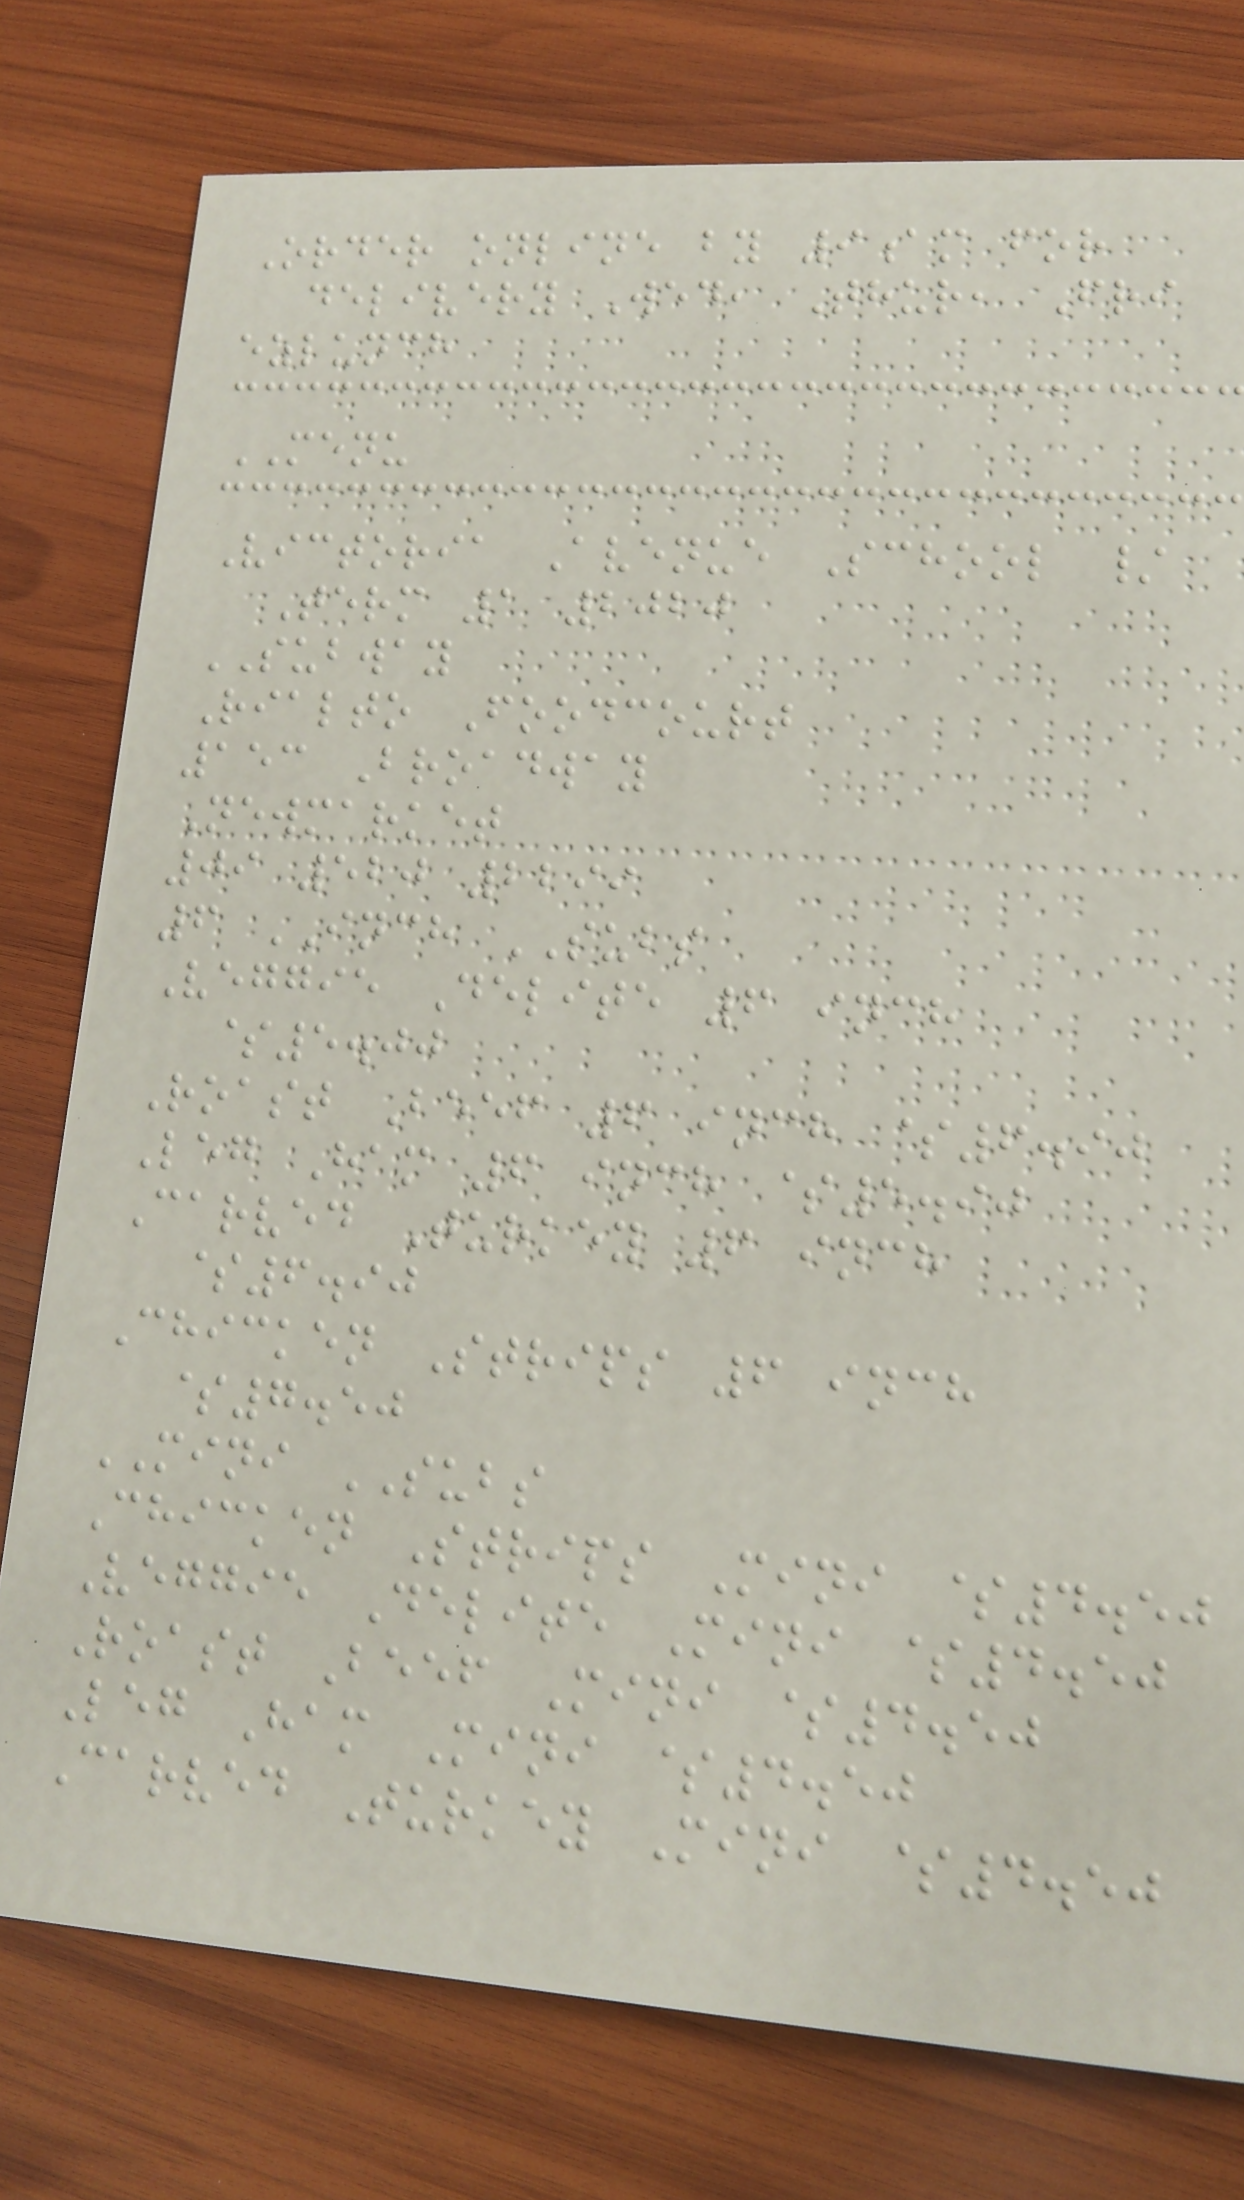Order online by 9am for
delivery Wed, Thur, Fri
ezlunch
MENU
Victoria Avenue School /
Term 1 2020
SUBWAY
Rialto Foodcourt
153 Broadway
Newmarket
09 520 2299
6 INCH SUBS
Veggie Delite 6 inch
$5.00
Roast Beef 6 inch $6.90
Leg Ham 6 inch $5.90
Carved Turkey 6 inch
$6.90
Chicken Strips 6 inch
$7.50
MINI SUBS
Chicken Strips Mini $4.50
Veggie Delite Mini $4.50
Roast Beef Mini $4.50
Leg Ham Mini $4.50
Carved Turkey Mini $4.50
